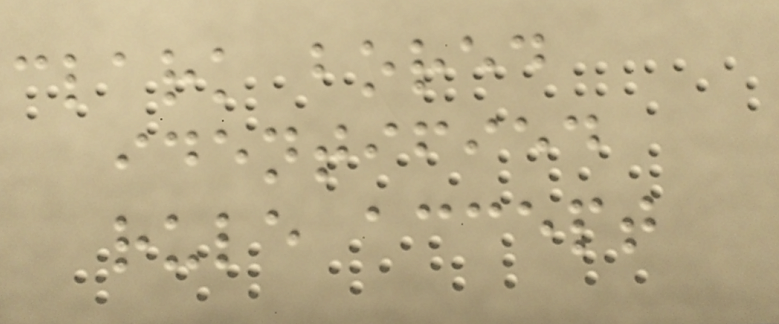clark bored
identified
rule accept
